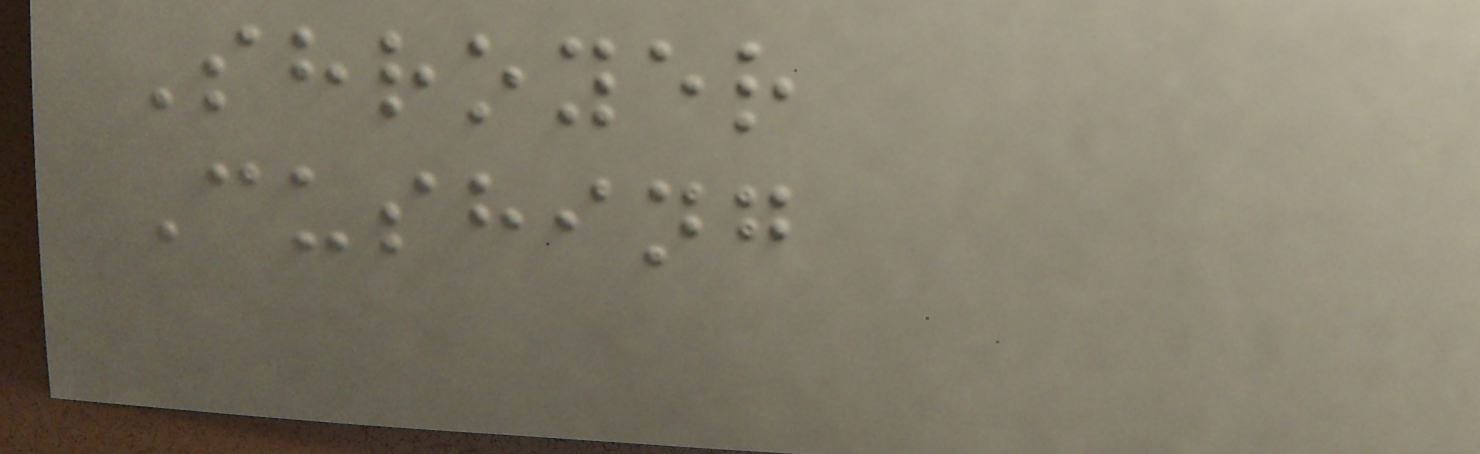Shroyer
Cushing
